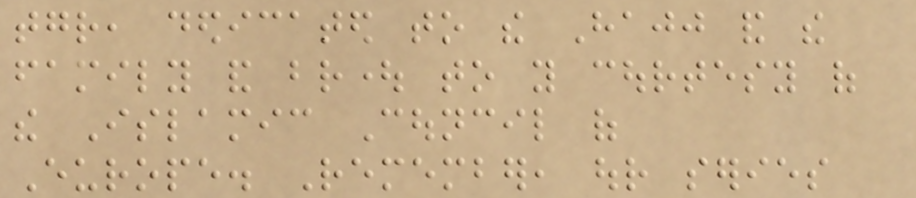together, dedicated to the Hajj and the
family and brought to you courtesy of
the Islamic Council of
Europe. Remember, our series
